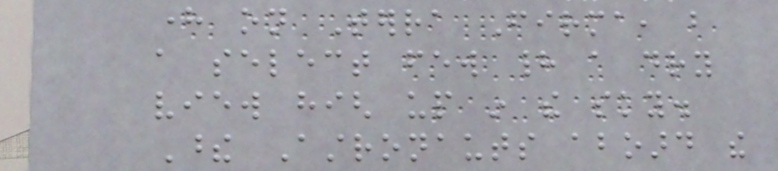here on Terra Firma, but
a select few had a dry
view high up in the sky.
These Astronauts aboard the
